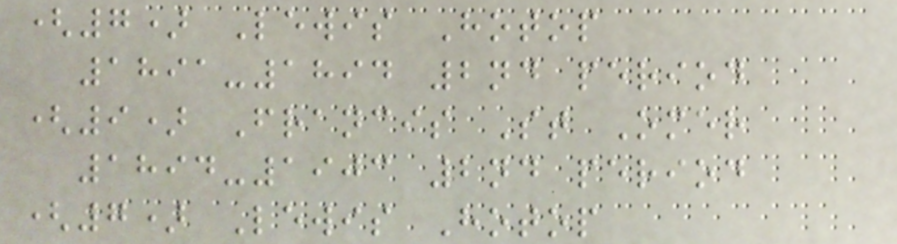(7) Lewis Hotop
1891-1894 2nd period
(9) Francis St Omer
1894-1903 2nd period
(7) Lewis Hotop
